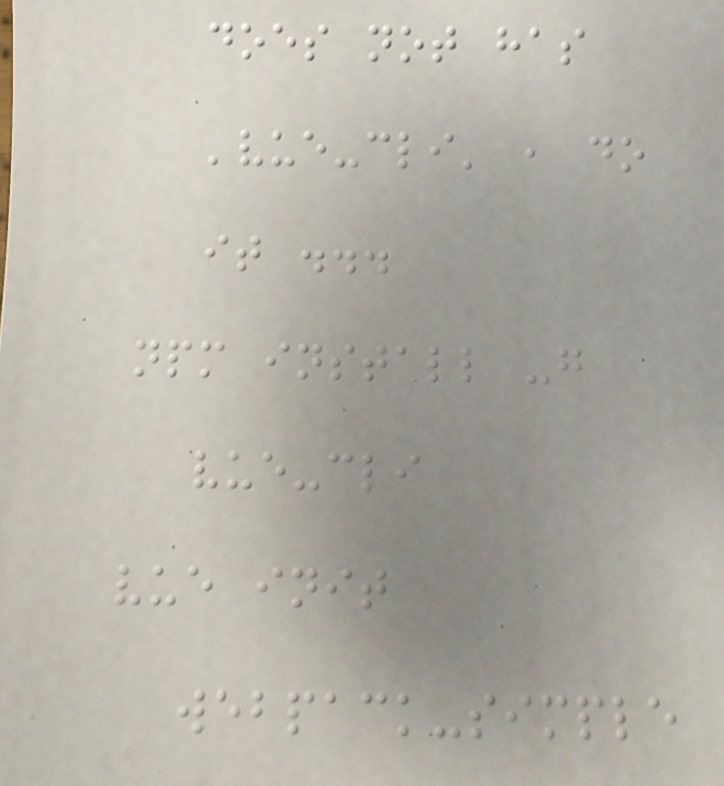does not has
'vue-cli' , do
it ...
npm install -g
vue-cli
vue init
webpack-simple
